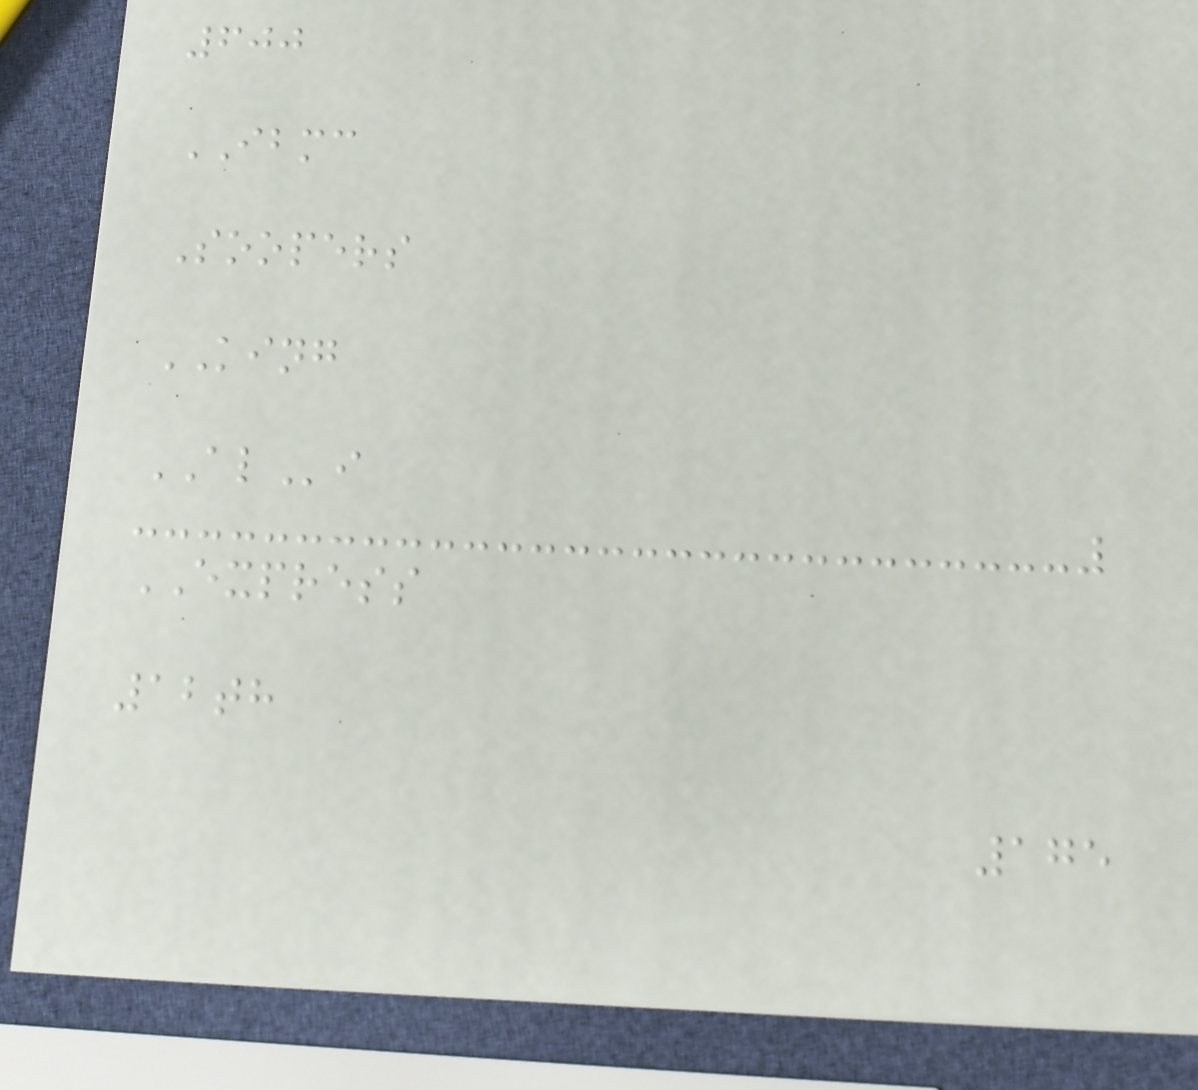600
IBMC
Soopers
KING
ALi
EXPRESS
12th
175
